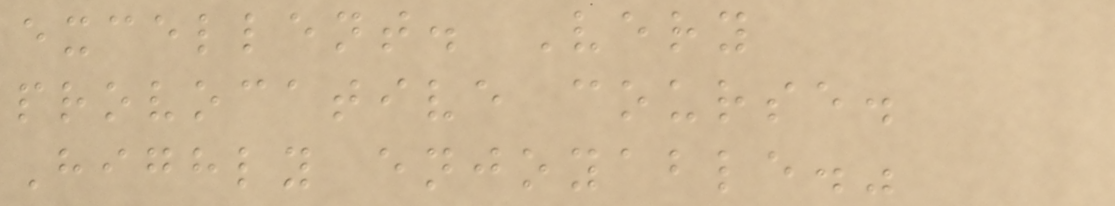excellent. Very
provocative course.
Highly enjoyable."
